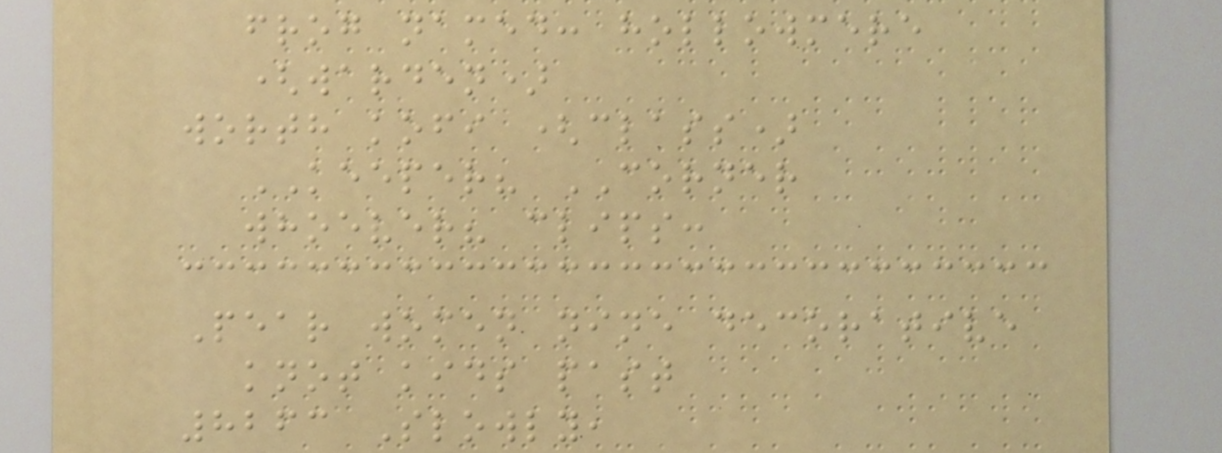frog named: hollowmere
(warden)
worth kofi (class)
KEEPER? CORNER
whoever? clips:
Pear women nine decorative
knot kids past
8263 Slowly,
